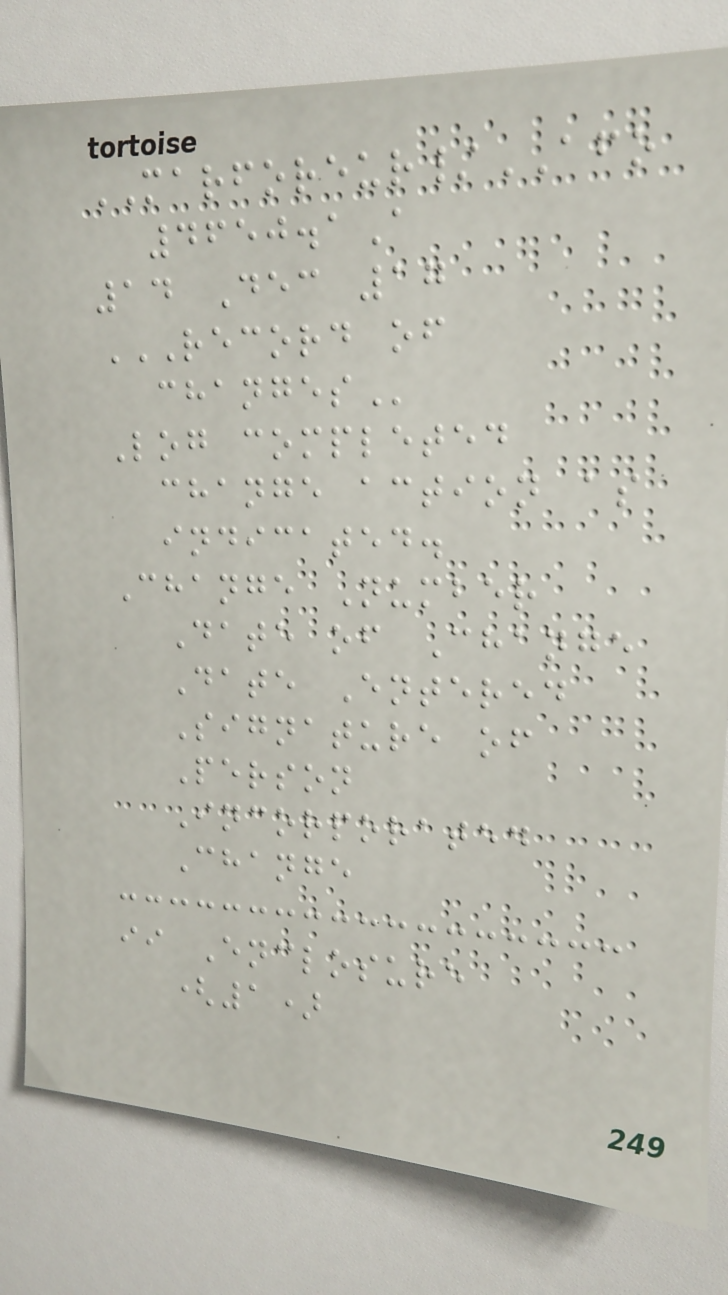MARFOREUR/AFO
4650.1A
14 Dec 17
RECORD OF
CHANGES
Log completed
change action as
indicated.
Change Number
Date of Change
Date Entered
Signature of
Person
Incorporated
Change
ii Enclosure
(1)
